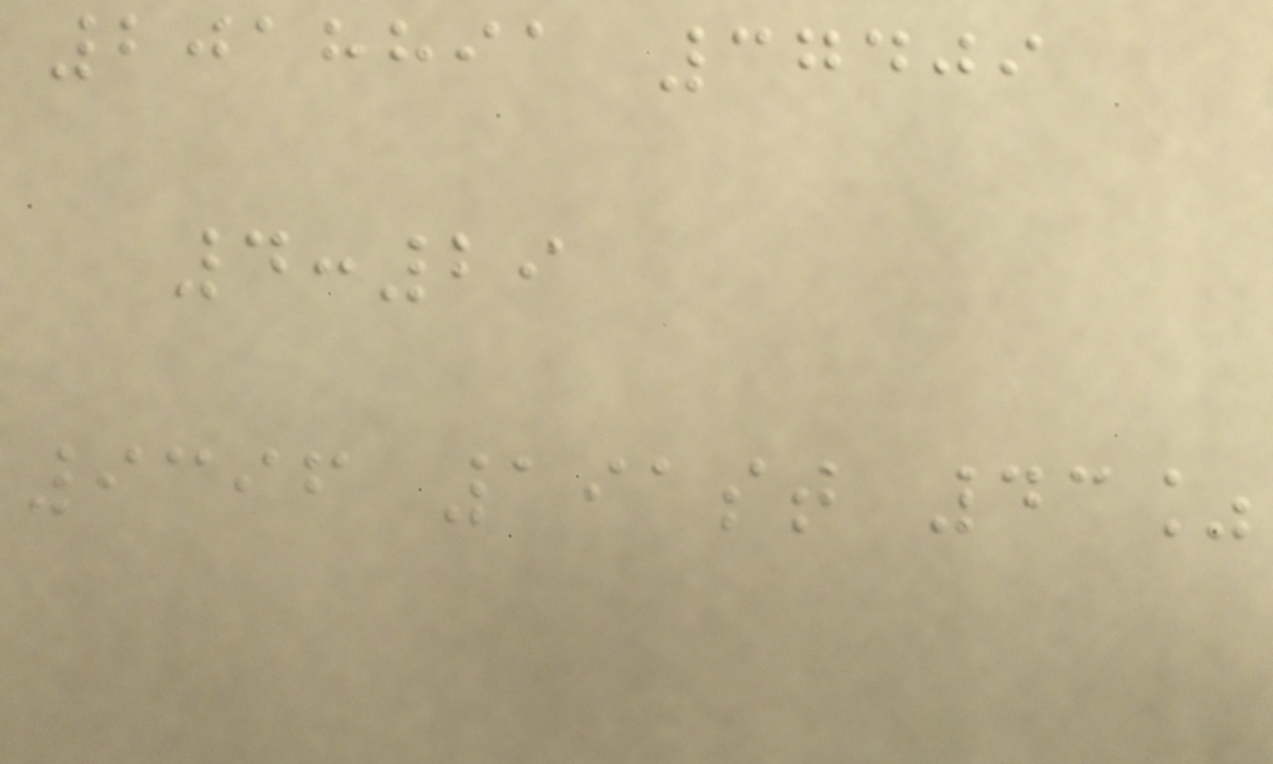2018891 37409
4:29
9396 191st 43%
